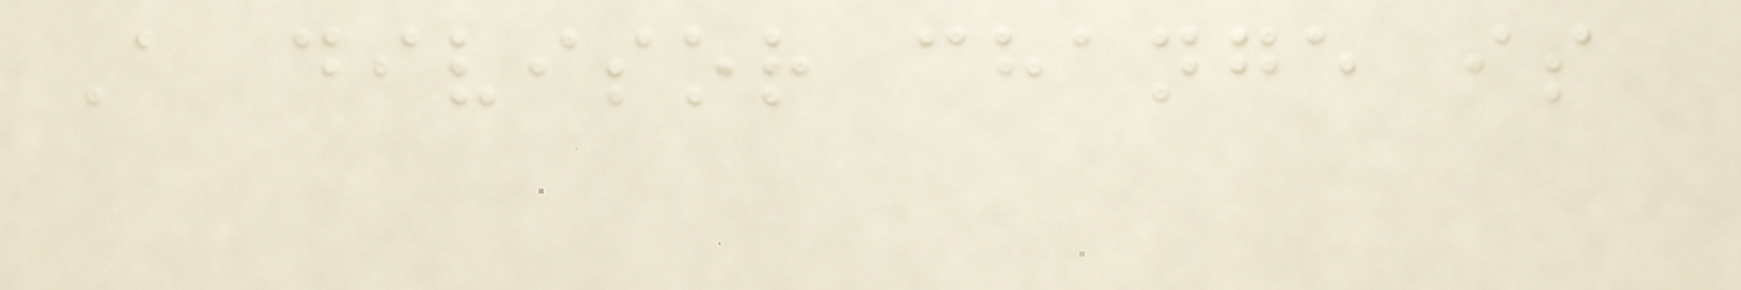A divisor change is
